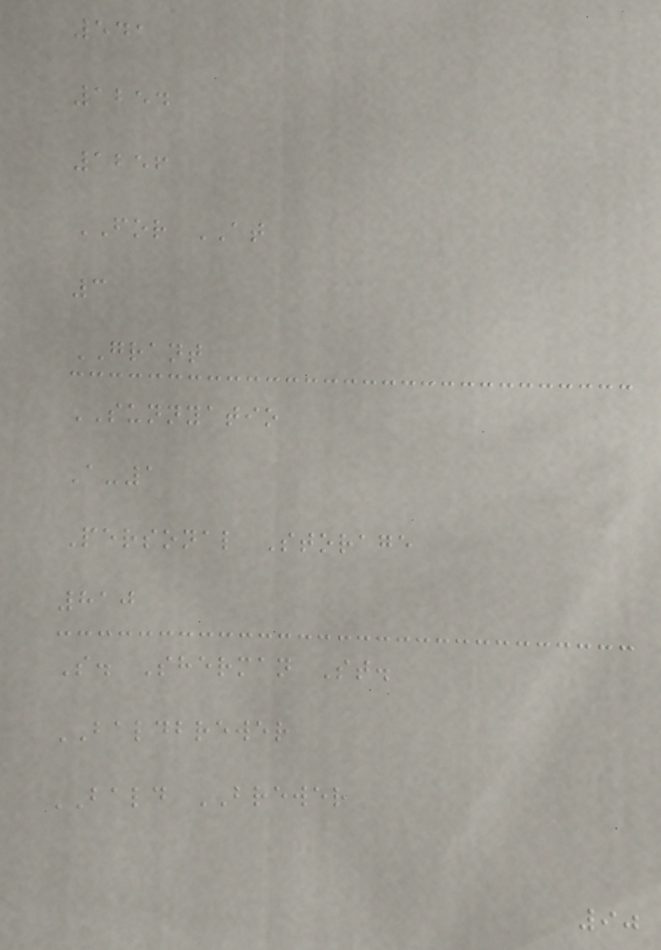541
1254
1256
FOR AT
3
GRANT
SUNNYATIO
A-1
Personal Storage
810
S. Sherman St.
BALDBREWER
BALD BREWER
90
